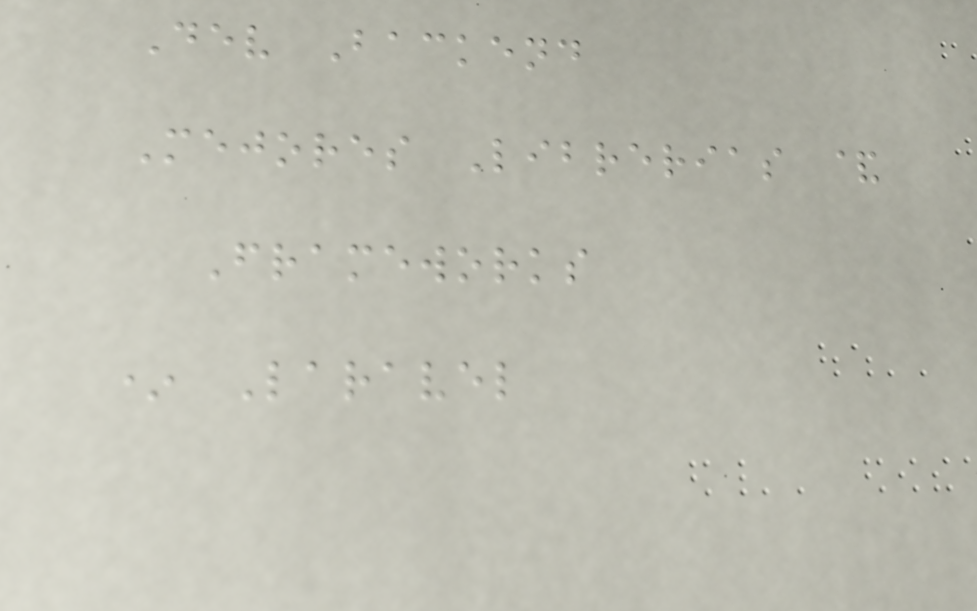Dev Backend
Mejores Librerias &
Frameworks
* Laravel
